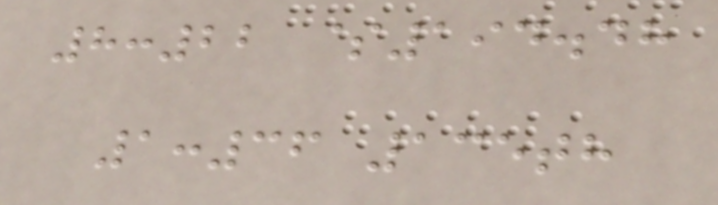8:22 $194.48
1:36 135th
